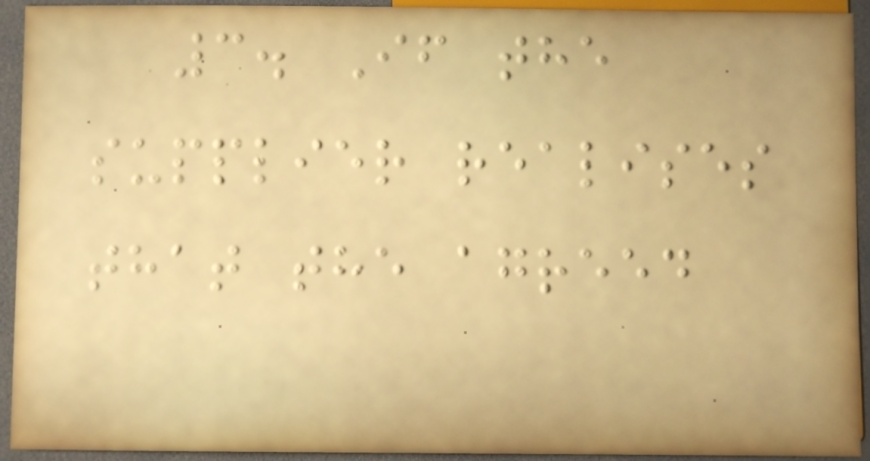3. If the
supplier realises
that the agreed
